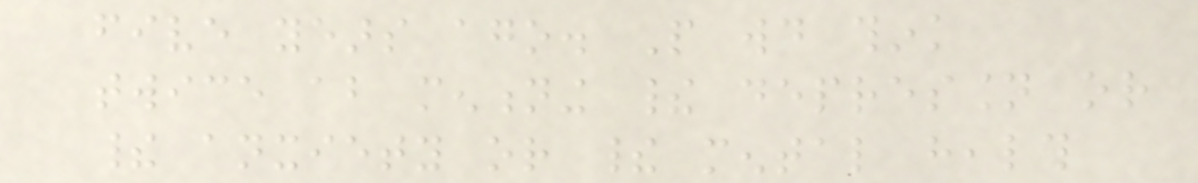five years ago. People would think
twice about mentioning their depression or
their anxiety or their mental health
